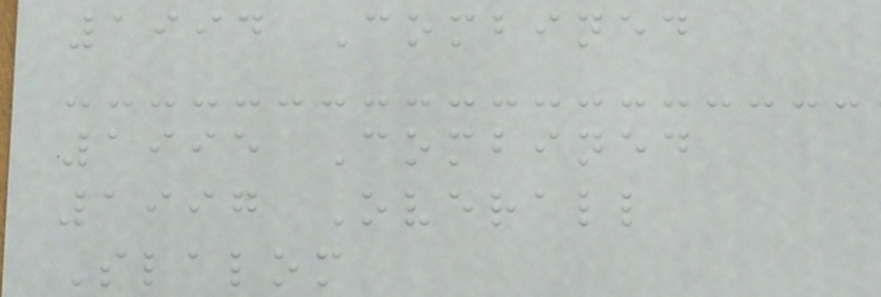1994 Combined
1995 Combined
1997 Overall
Slalom
